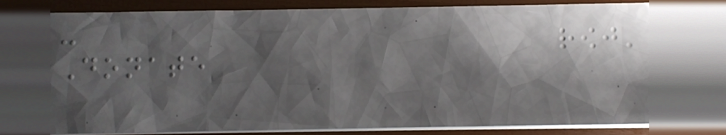-
Donate
